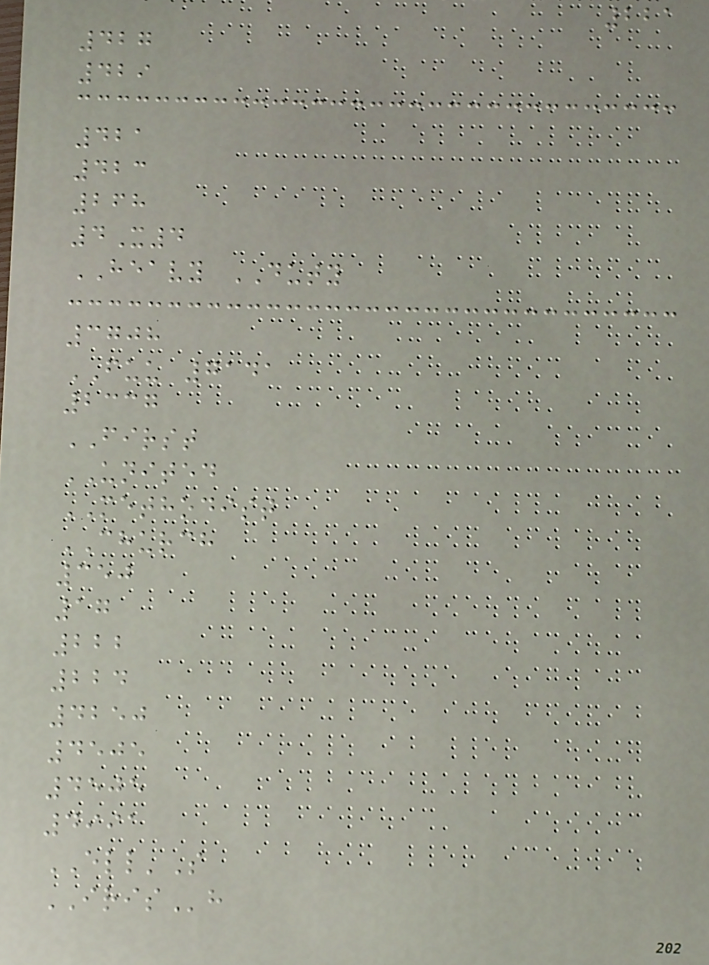221
427
429
421
423
268
4X4
HEAVY DUTY
3708
FUU 7141
2337
FIRST
UNITED
METHODIST
CHURCH
350
17
222
224
4250
4505
4505
4991
ELL'S
IRISh
